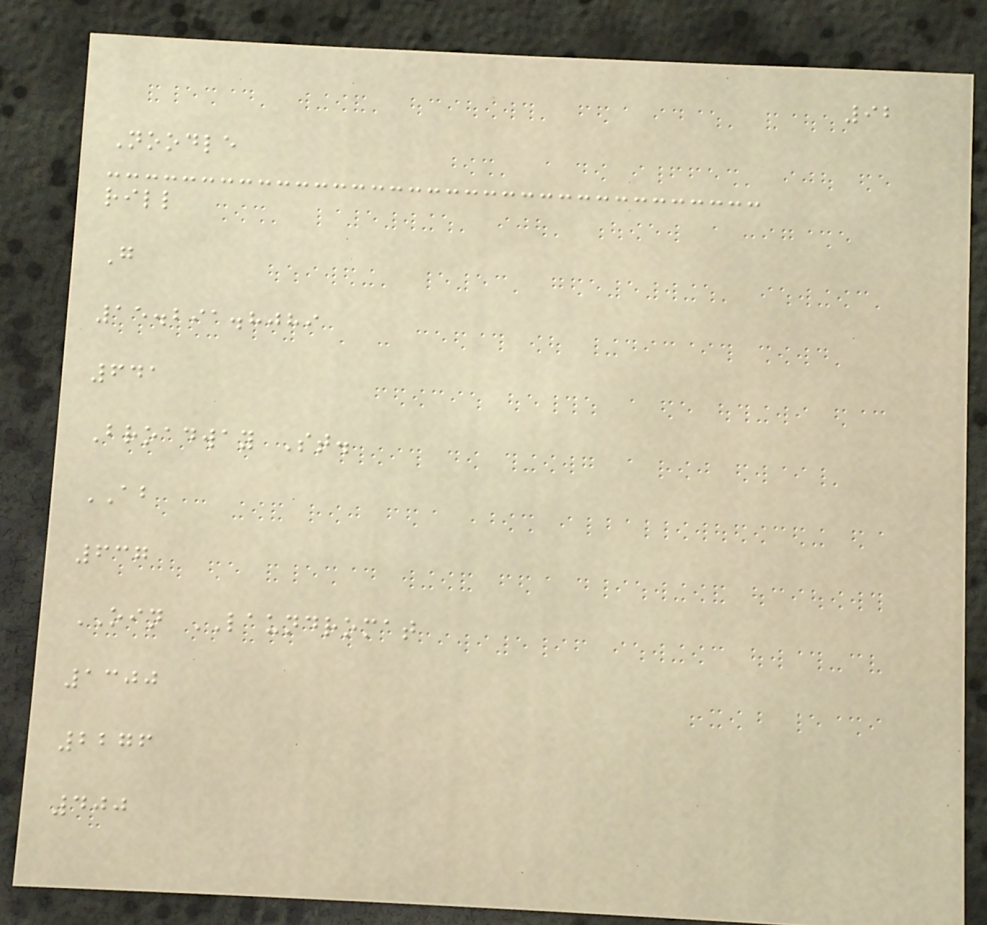92
Noodle
rill
G
15.291.8089
641
Broadway St.
AB
637
OIN LAUNDROMAT
1300
2276
400
